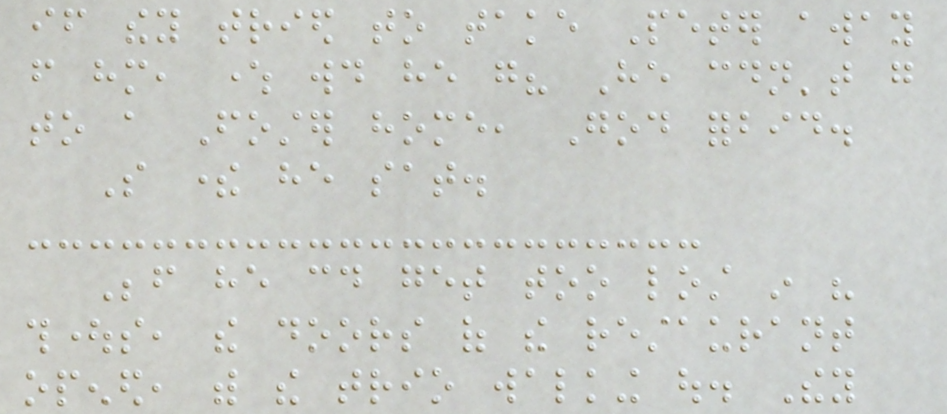if they tried to take Peter away
from him, where would he go? He couldn't go
to a Foster home, God forbid.
So there he sat.
Before he could get too lost in his
thoughts, the doors of the restaurant
opened, with the trio walking out. They
